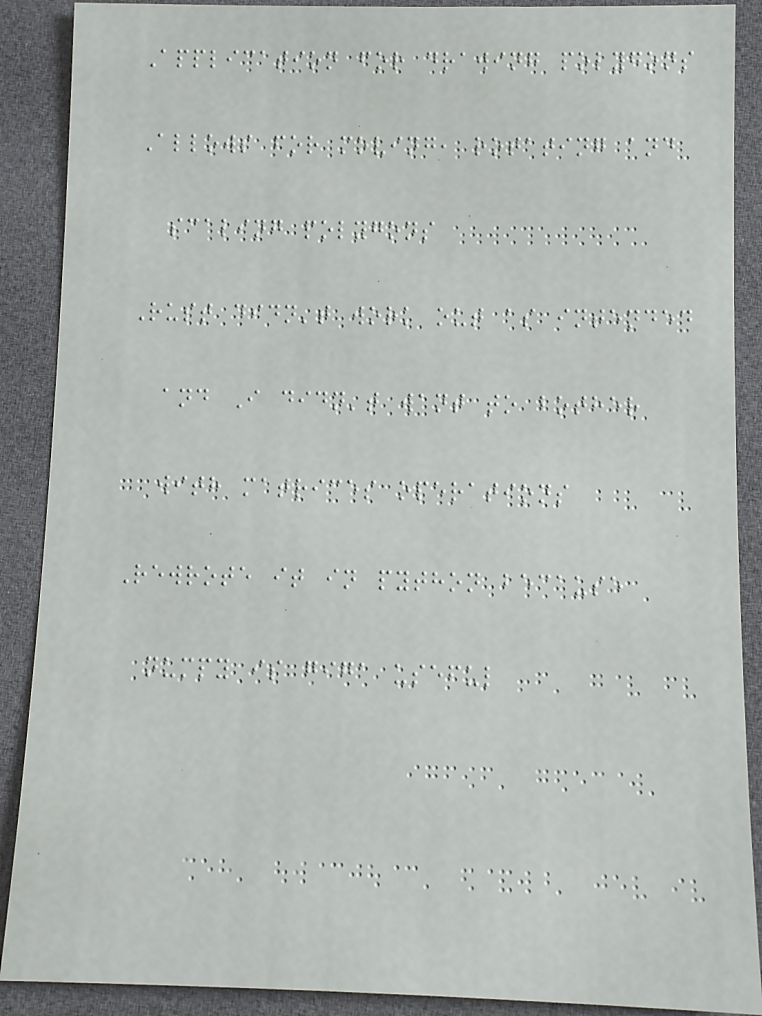Application for drawing polygons
Allows for moving, rotating and
scaling polygons
Rust didn't work out as intended
and I didn't want to bother
with matrices operations
Rewrote it in python because
numpy is giga useful
